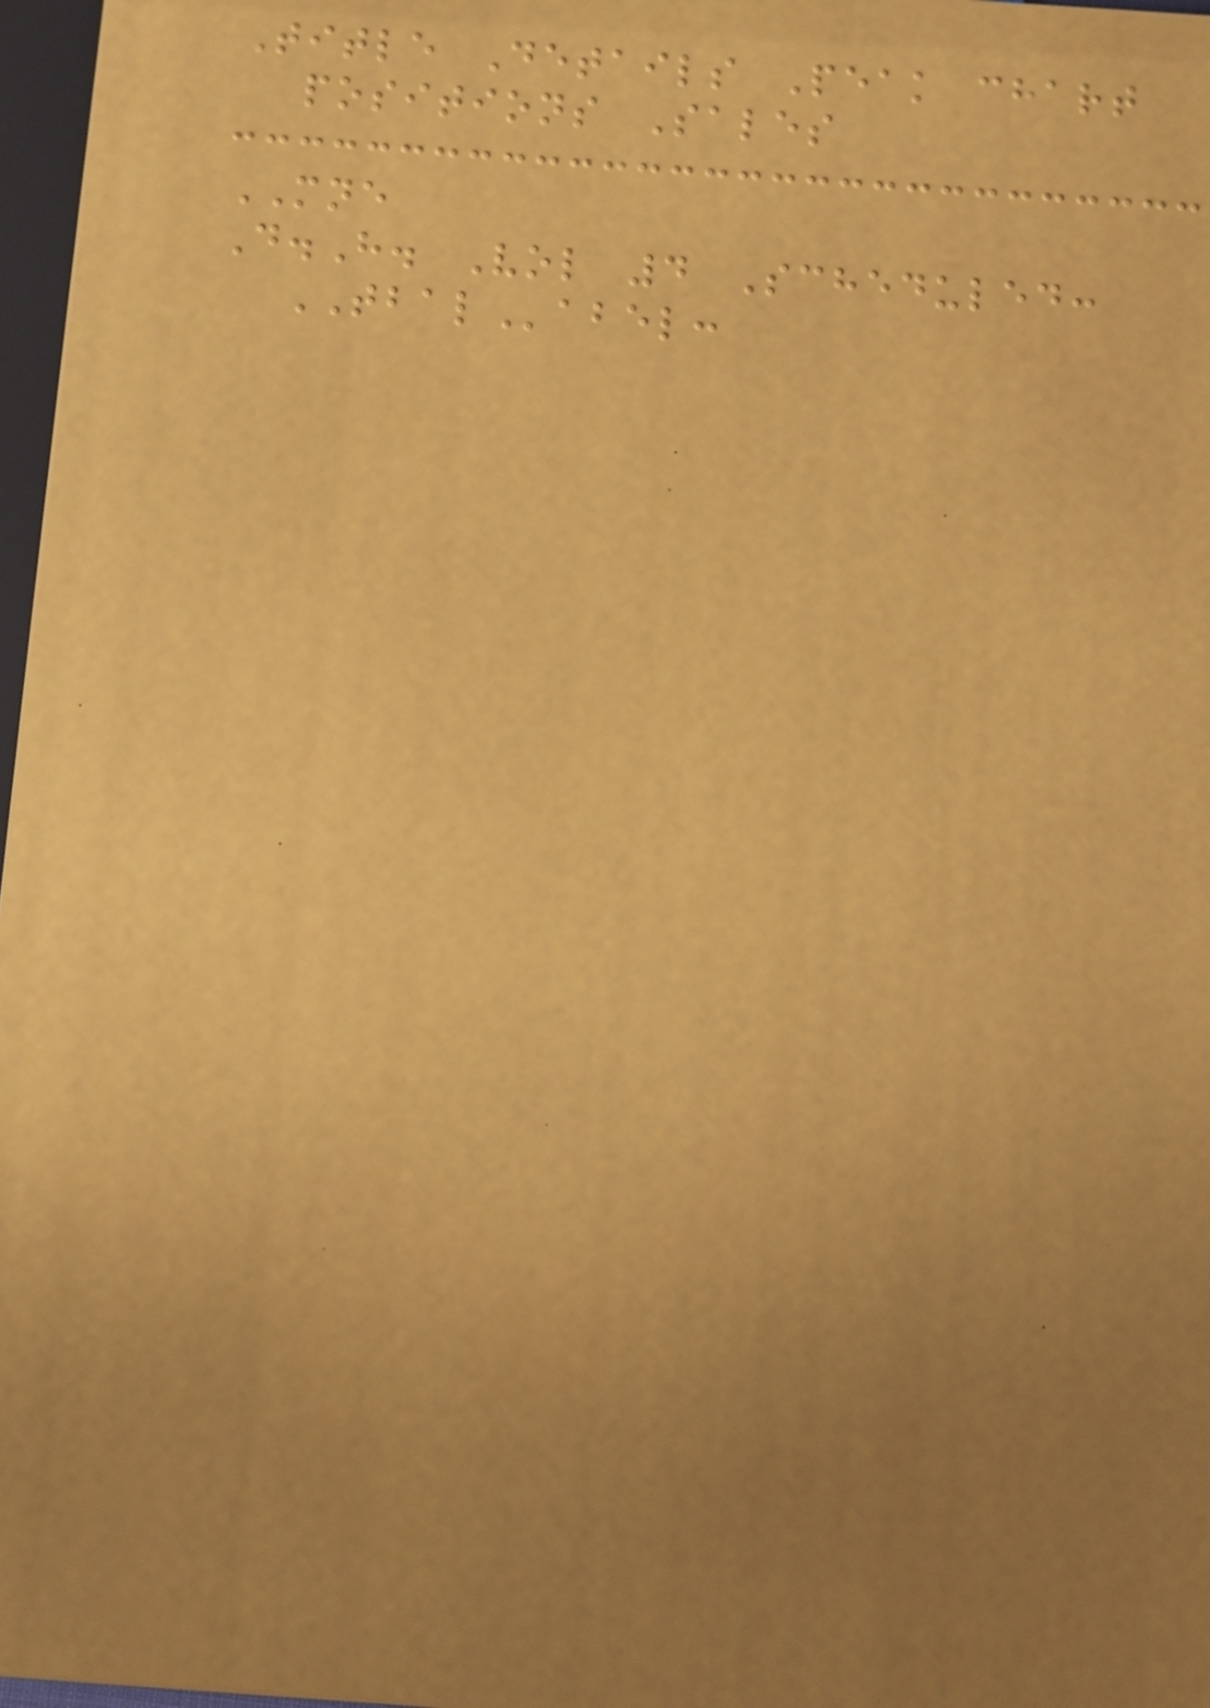Title Details Peak chart
positions Sales
MNE
D.H. Vol 4 Scheduled:
TBALabel:
